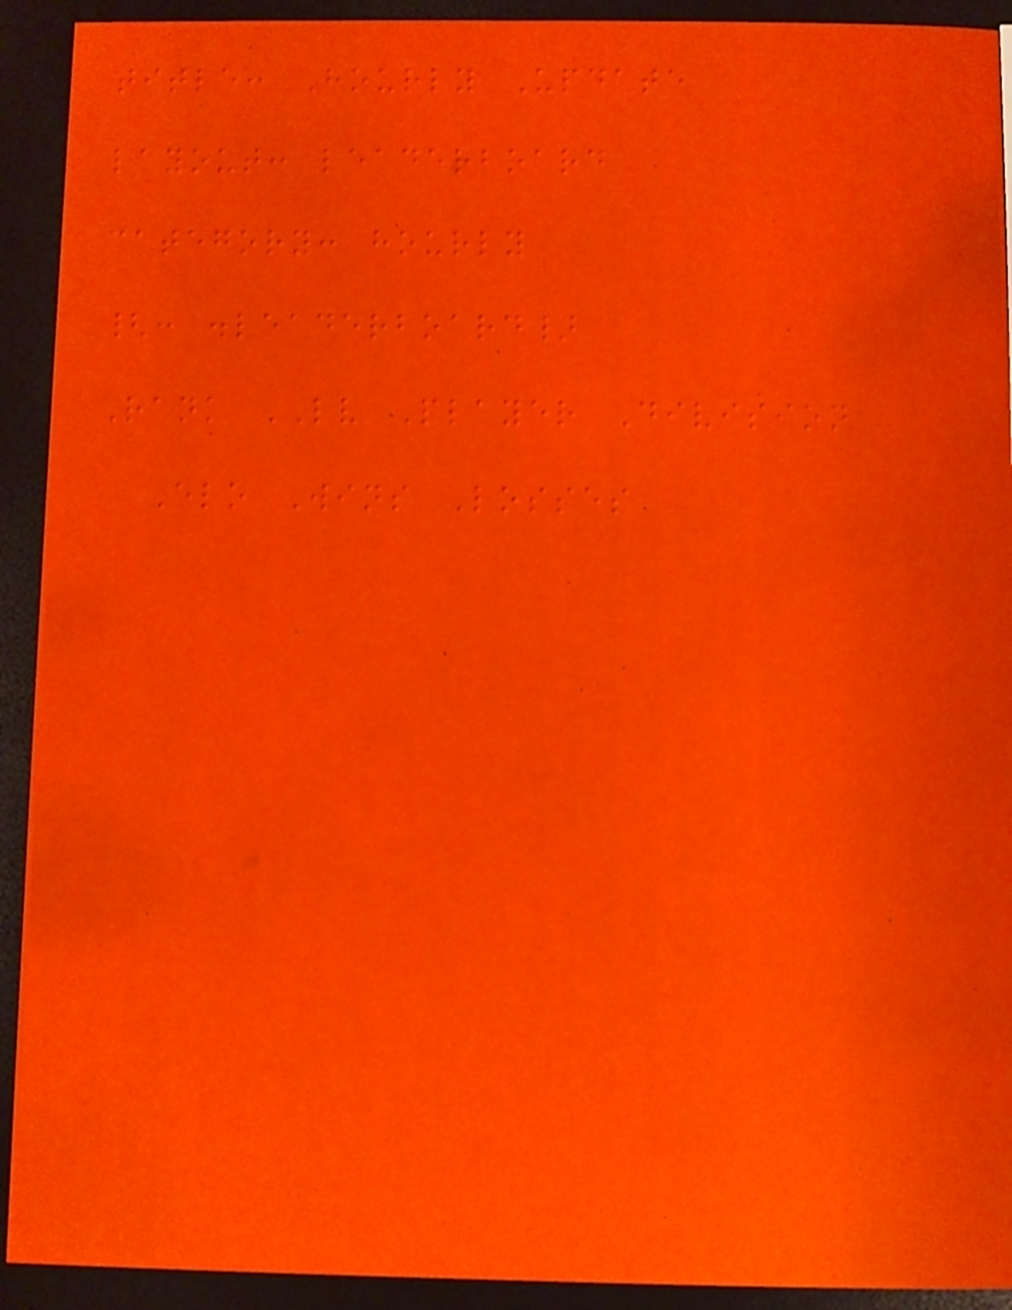title: Hourly Update
layout: leaderboard
category: hourly
{: .leaderboard}
Rank LV Player Division
Elo Wins Losses
